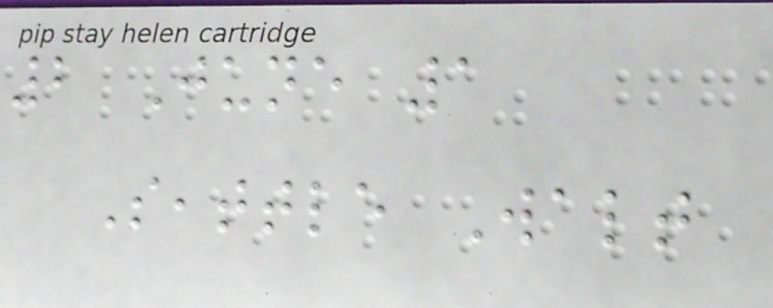2 June 1
Seattle Walt
